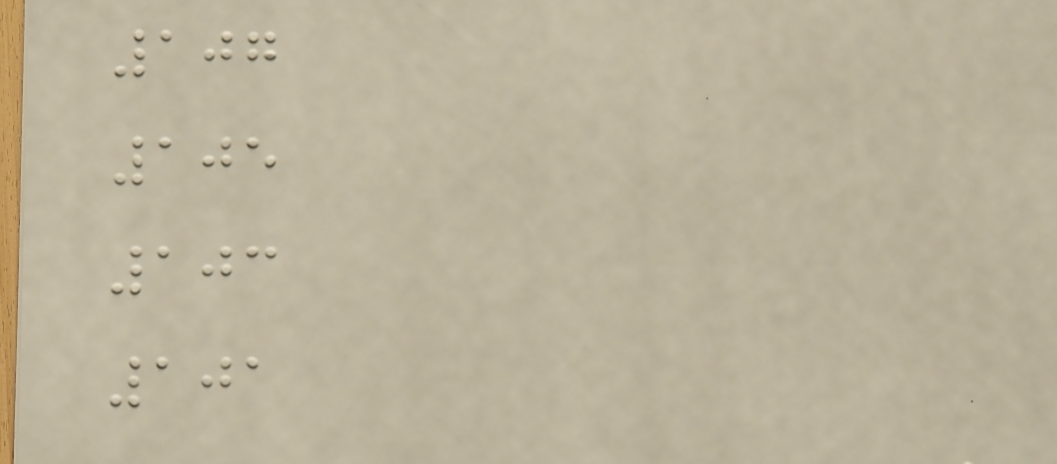107
105
103
101
